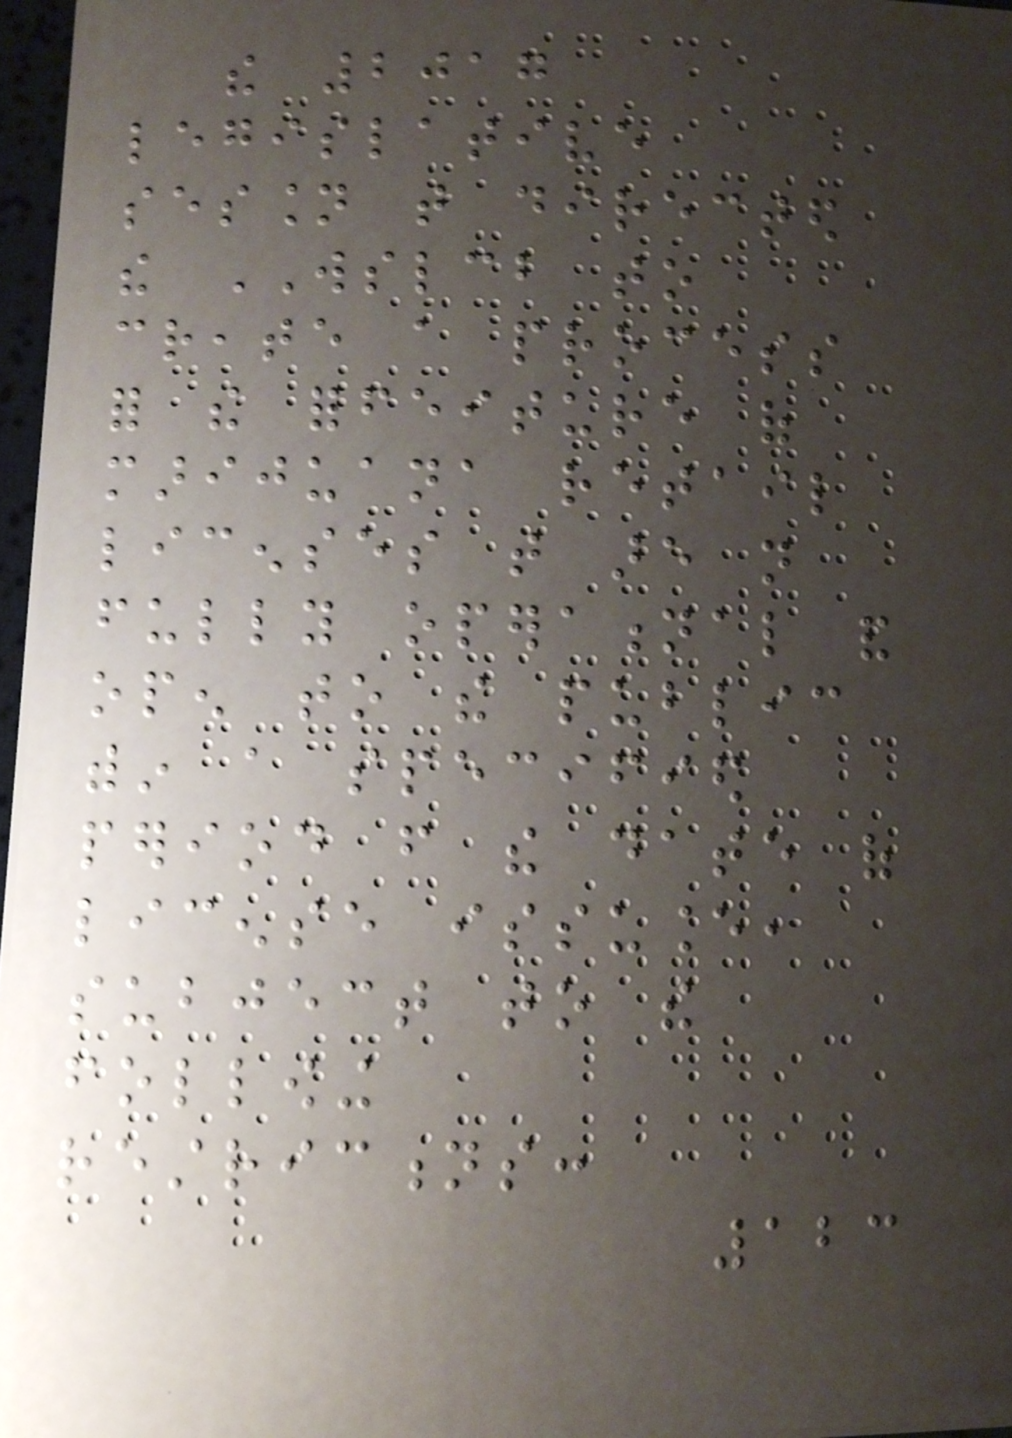the 2017
legislative
session that directed
the WSLCB to
create a process
for the forfeiture of
marijuana retail
licenses that are not
fully operational and
open to the public
within a specified
period from the date of
license issuance,
subject to the
following
restrictions:
123
